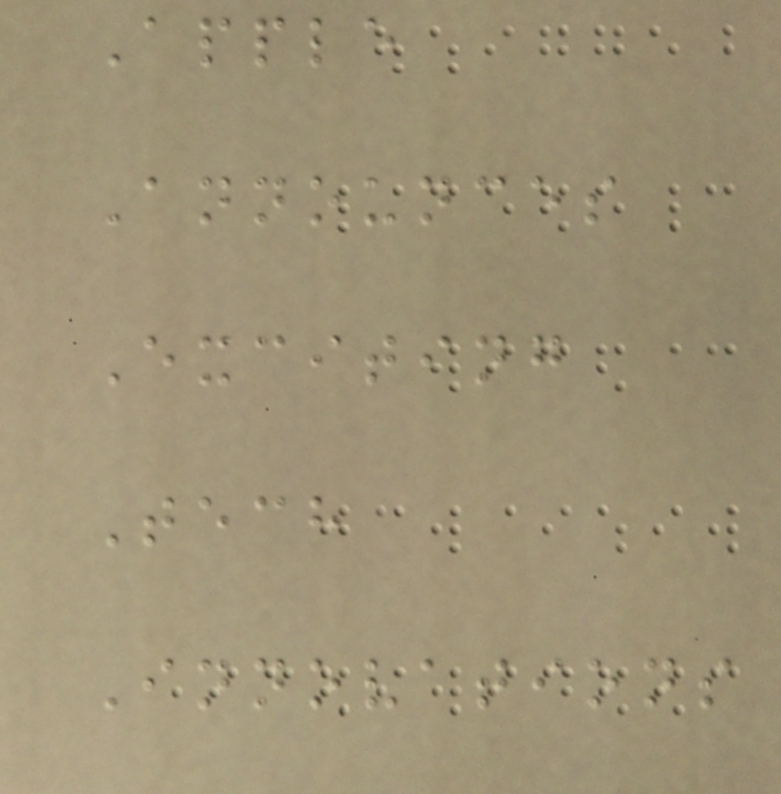Apple
Announces
Exciting
Tech
Innovations
